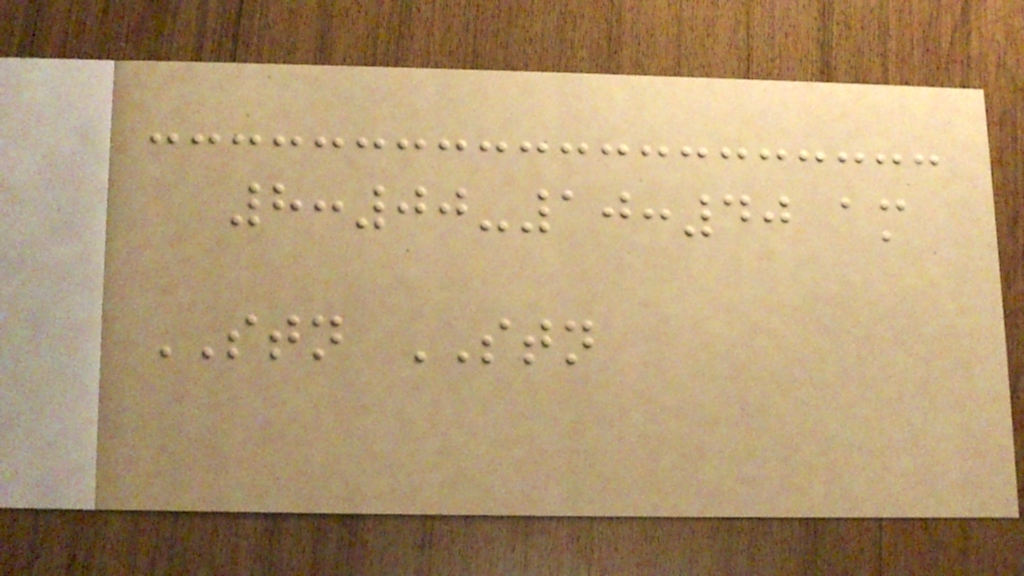8:00-10:40 am
STN STN
